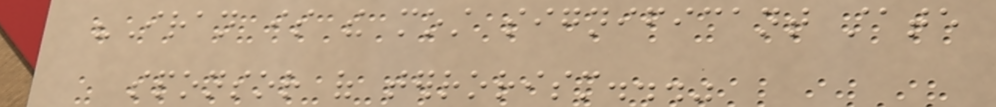"Iran is the most significant state
sponsor of terrorism..."
